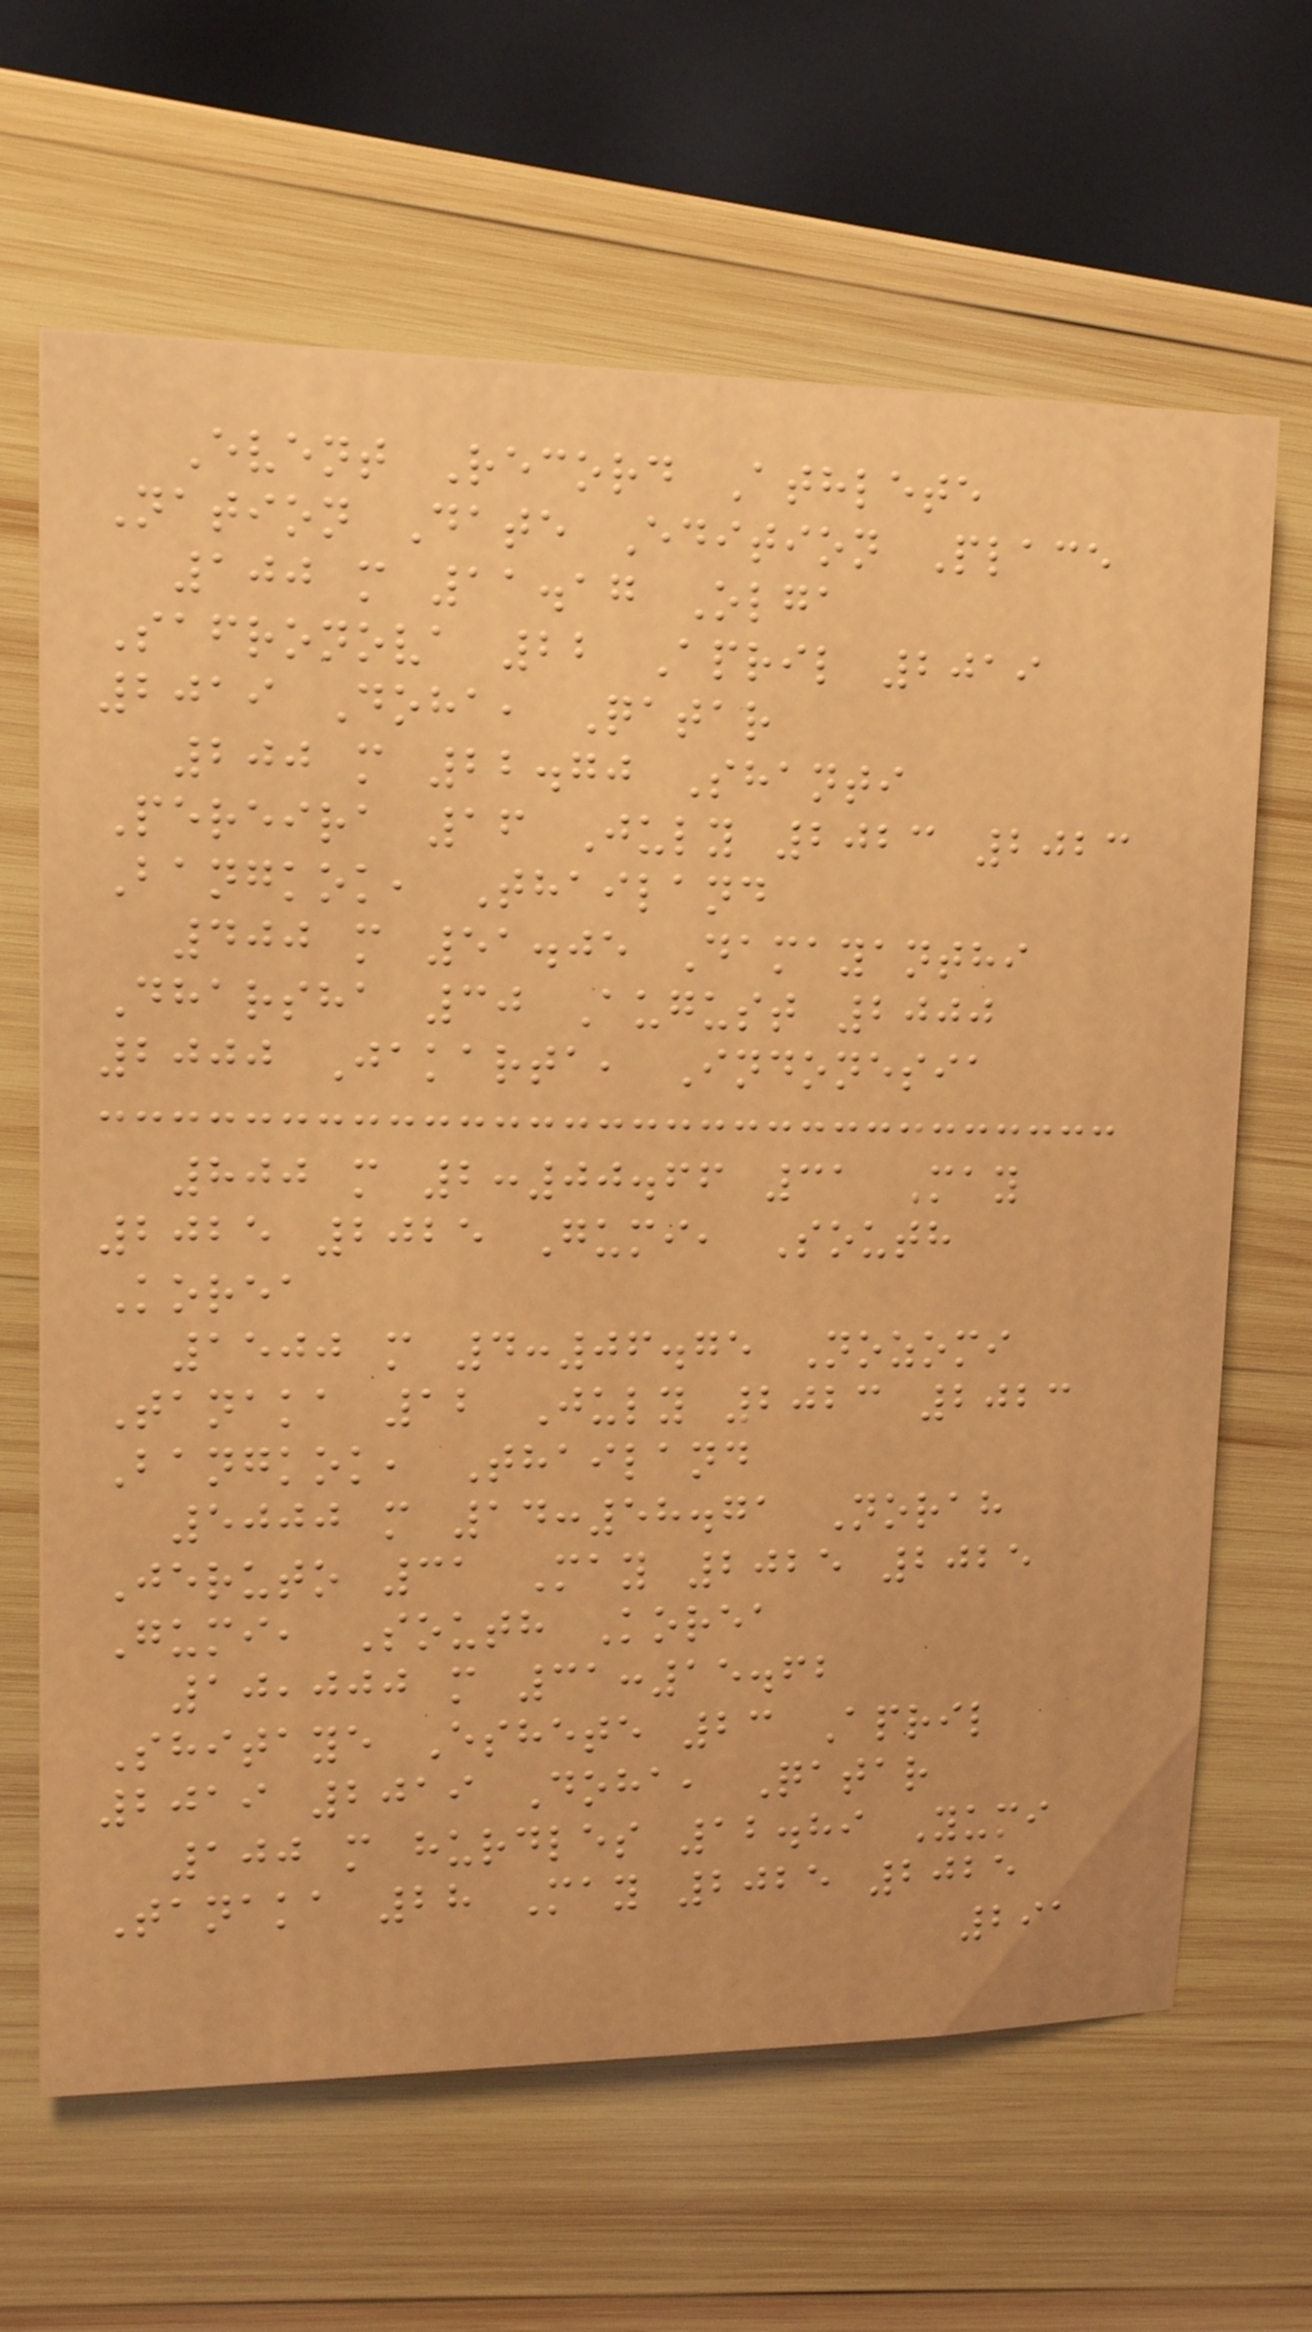Event Record Athlete
Nation Date Edition Place
100 m 11.17 Olga
Safronova 22 April 2019
2019 Doha, Qatar
200 m 22.70 Shanti
Pereira 16 July 2023 2023
Bangkok, Thailand
400 m 51.05 Damayanthi
Dharsha 30 August 2000
2000 Jakarta, Indonesia
800 m 2:00.66 31 May
2025 2025 Gumi, South
Korea
1500 m 4:06.75 Nozomi
Tanaka 12 July 2023 2023
Bangkok, Thailand
5000 m 14:58.71 Norah
Jeruto 31 May 2025 2025
Gumi, South Korea
10,000 m 31:15.62
Shitaye Eshete 23 April
2019 2019 Doha, Qatar
100 m hurdles 12.89 Yumi
Tanaka 28 May 2025 2025
291
